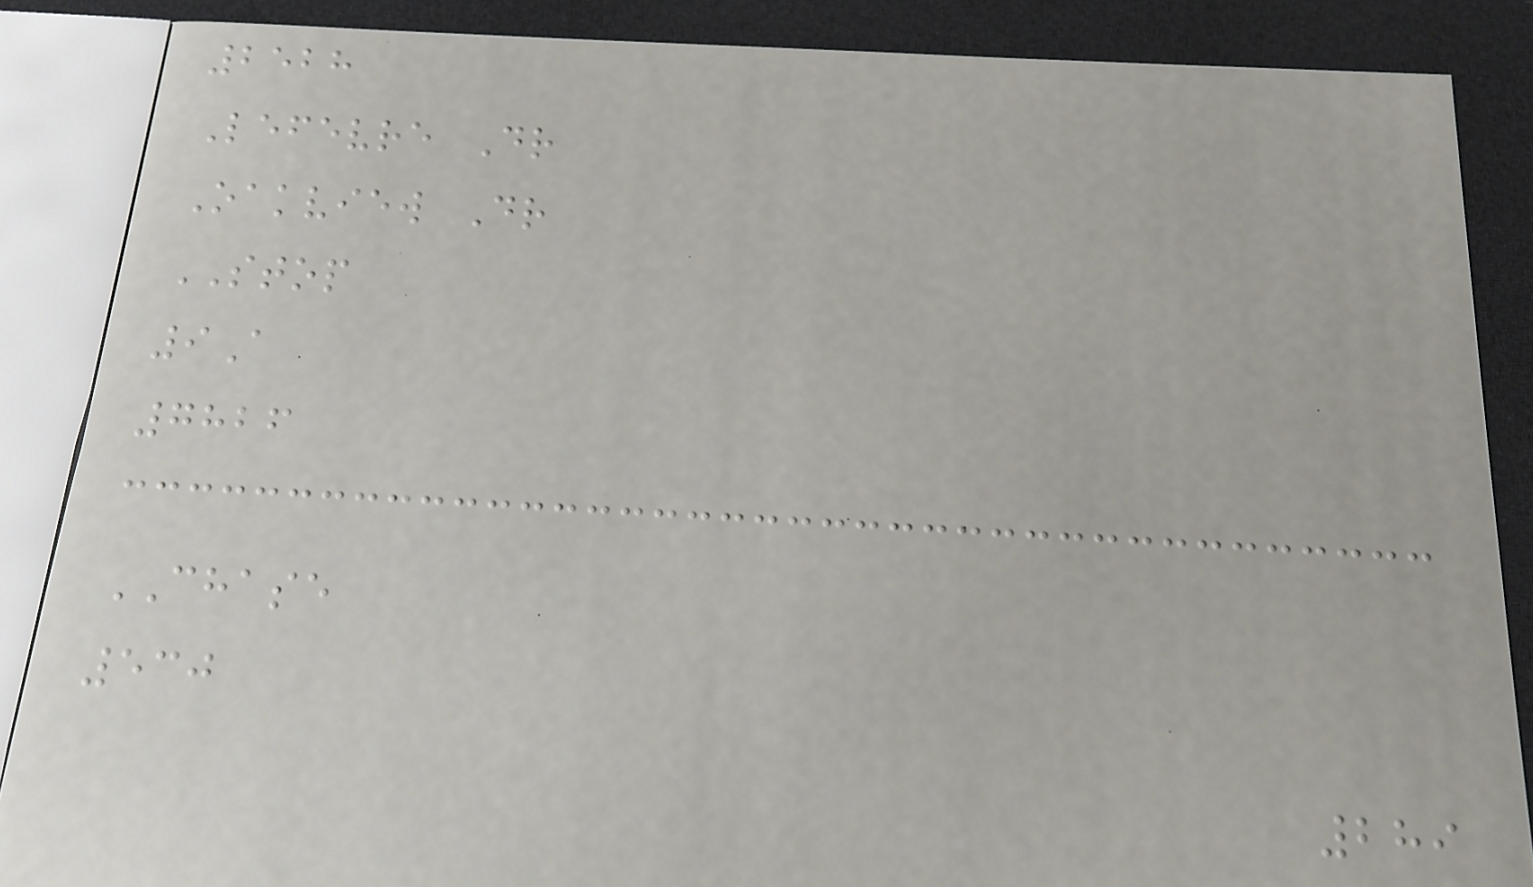2528
Lefevre Dr
Oakview Dr
STOP
9A
7826
CHASE
530
289
